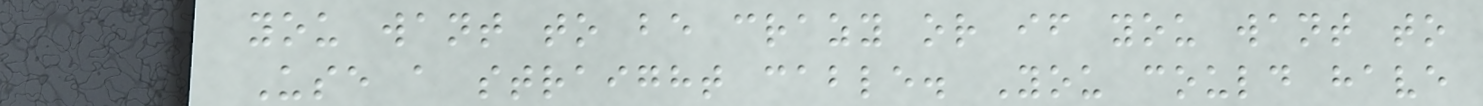you want to be crazy or if you want to
Use a straight cable. You could have
